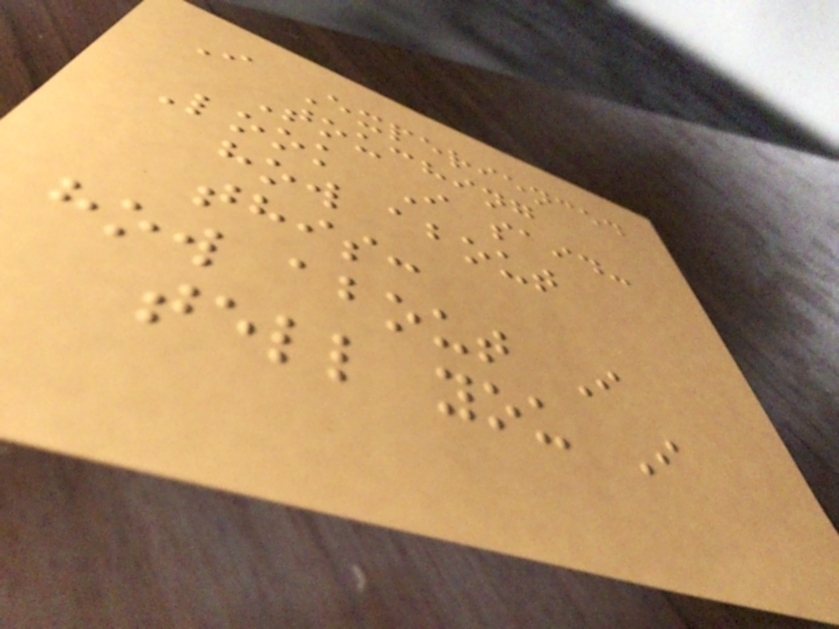I Experienced
Touching
Look I said:
how about
this:
how about I
tell you I
